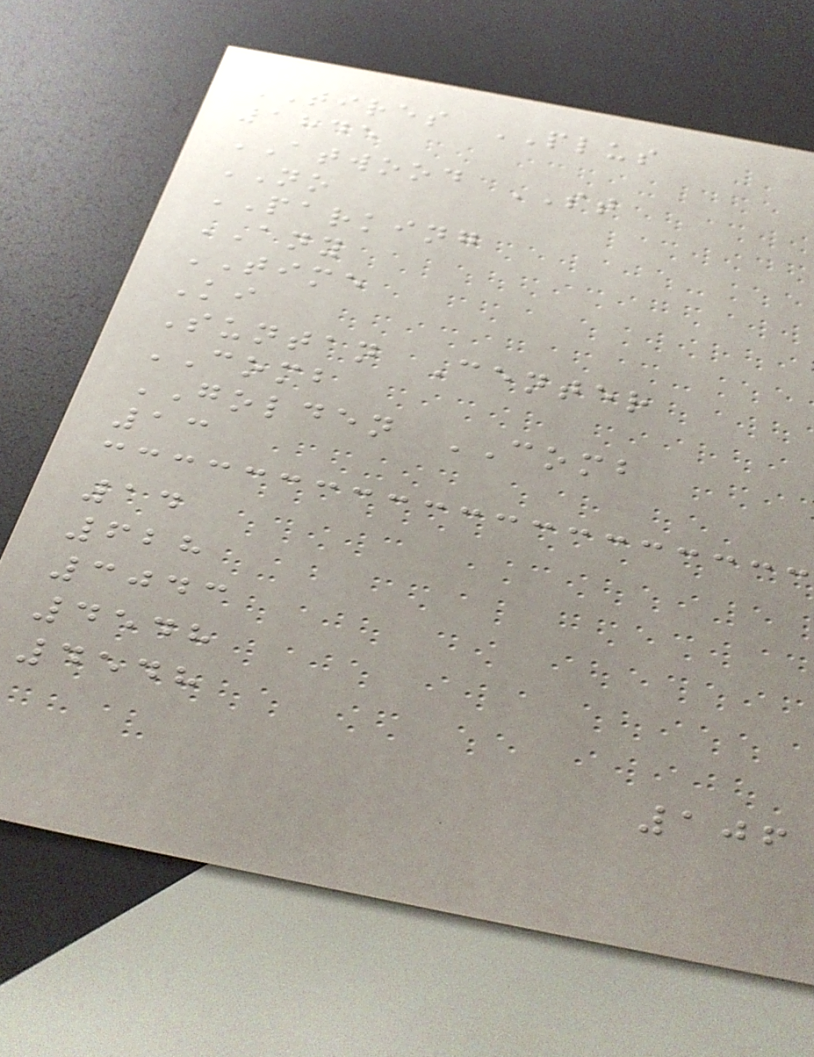TIRES PLUS
1845
ATWOOD ST
NO
PARKING
ANY
TIME
Ki
Suntan Center
COMB
GOLDEN COMB
13
14
628
3043
4548
4548
106
